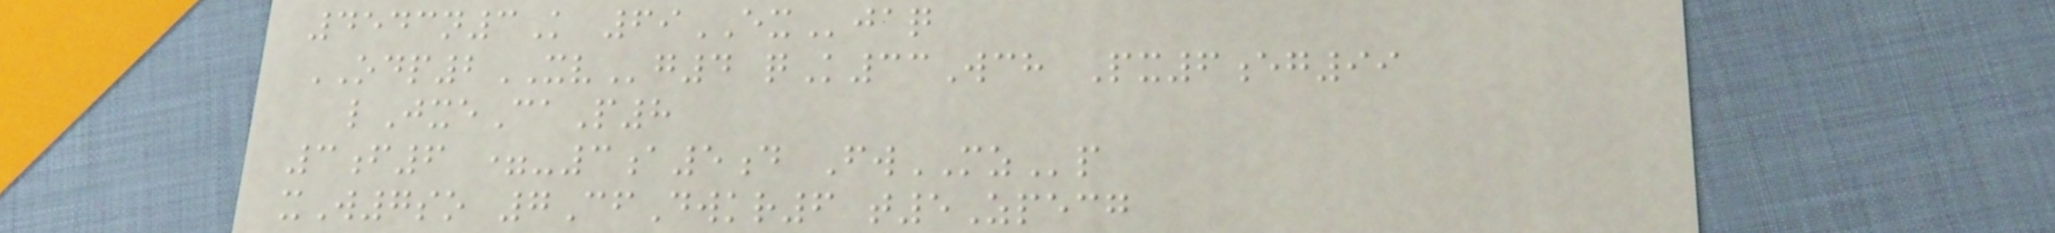4543n3K 69EXjaq
ODP2XVg4 qK33Wch Px6eg99
lJxeCaP8
3f6 =-3a5d FwMZp
xW7so 7CfDwkr6 t5Zpecg
